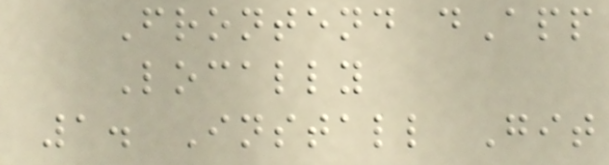Frontend dApp
Locally
1. Install Git
